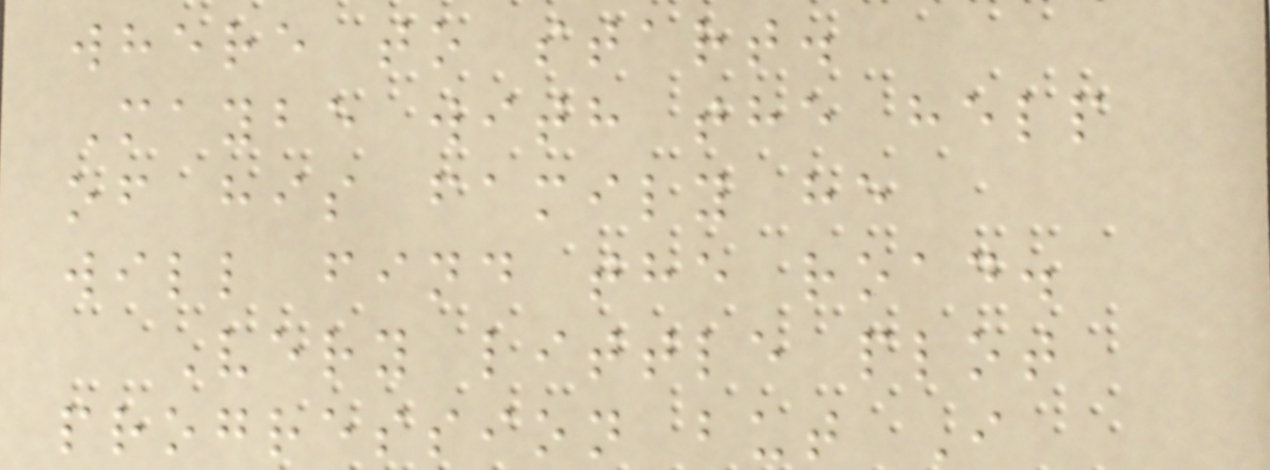where to start.
Maybe with the help
of his family he
will find the road.
Very little plot
progression but I
